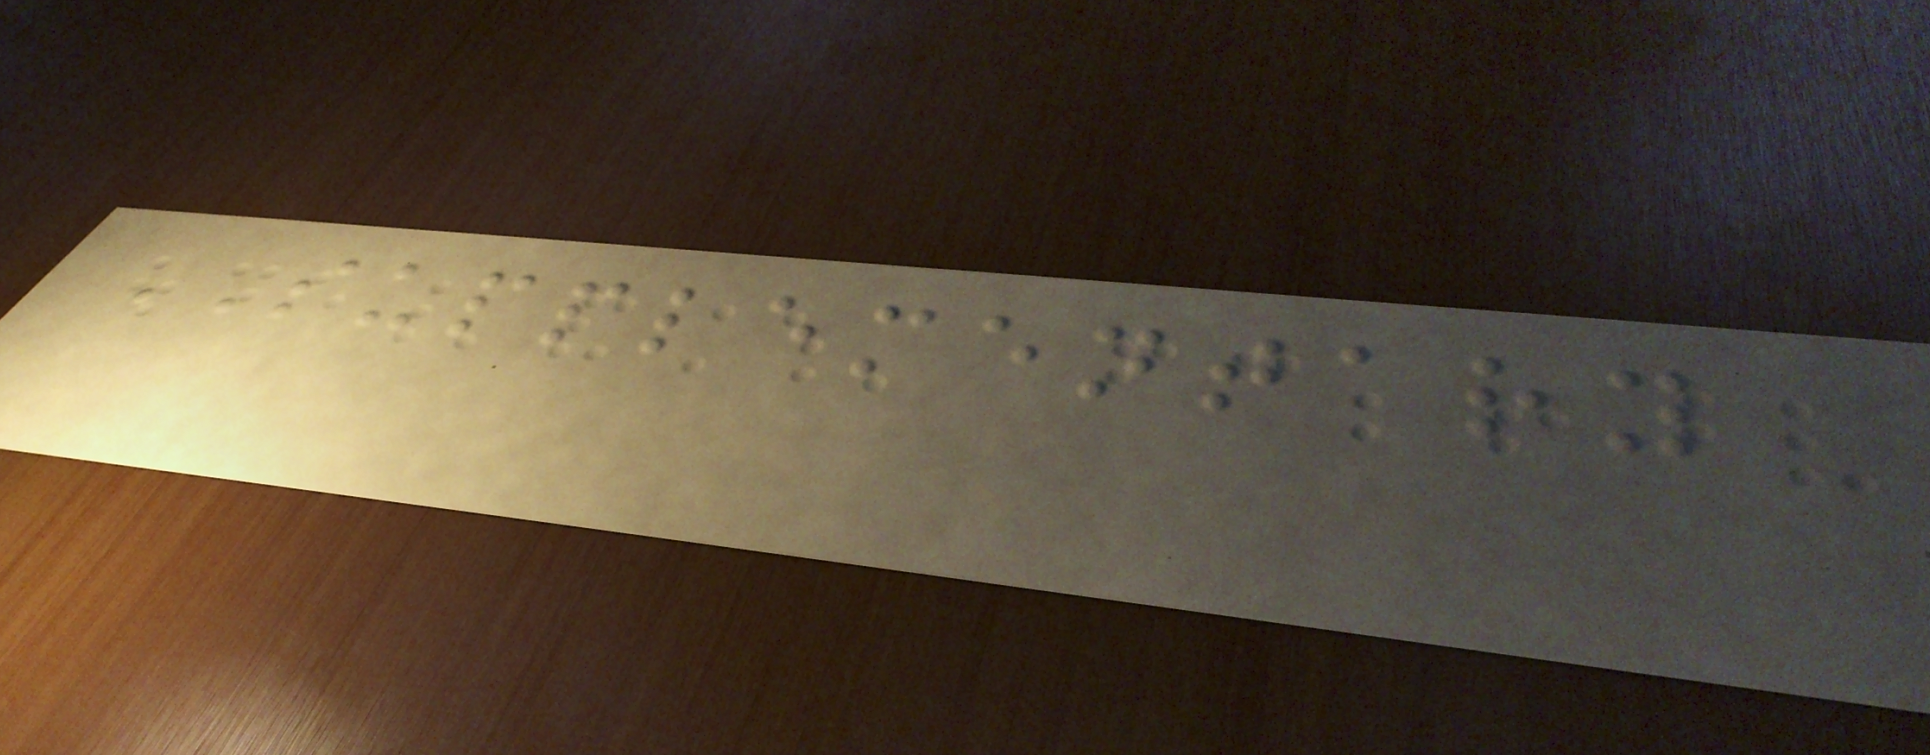SUPPLEMENTARY
